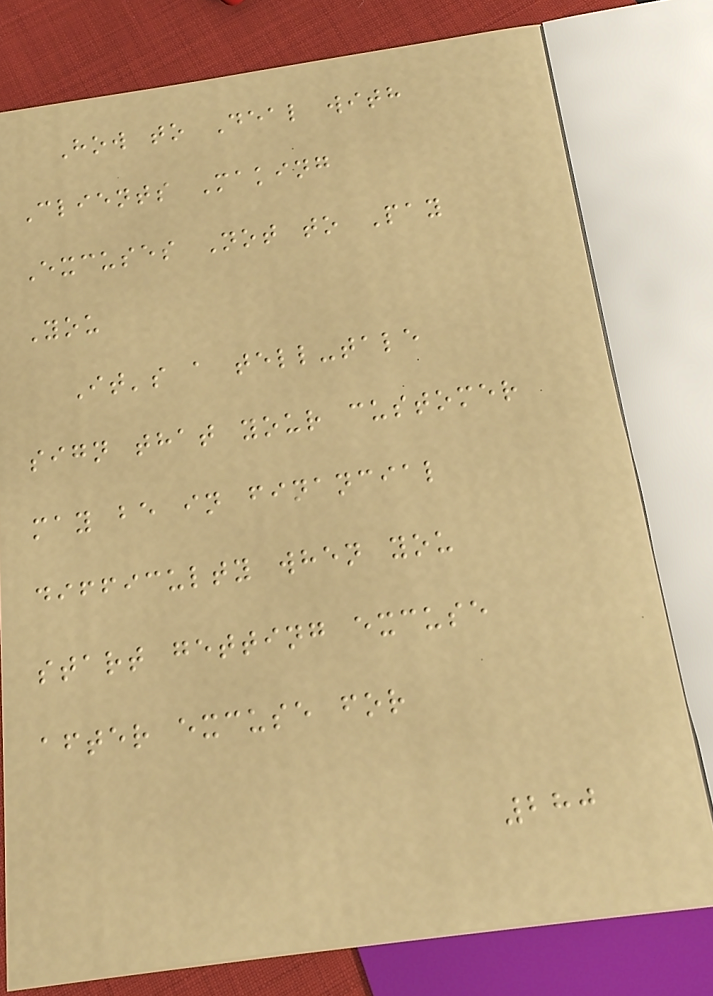How to Deal with
Clients Making
Excuses Not to Pay
You
It's a tell-tale
sign that your customer
may be in financial
difficulty when you
start getting excuse
after excuse for
280
